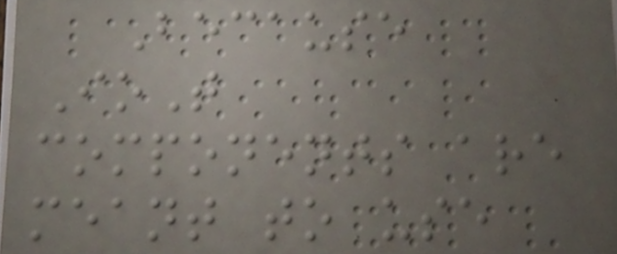Because
IoT
components are
meant to use
